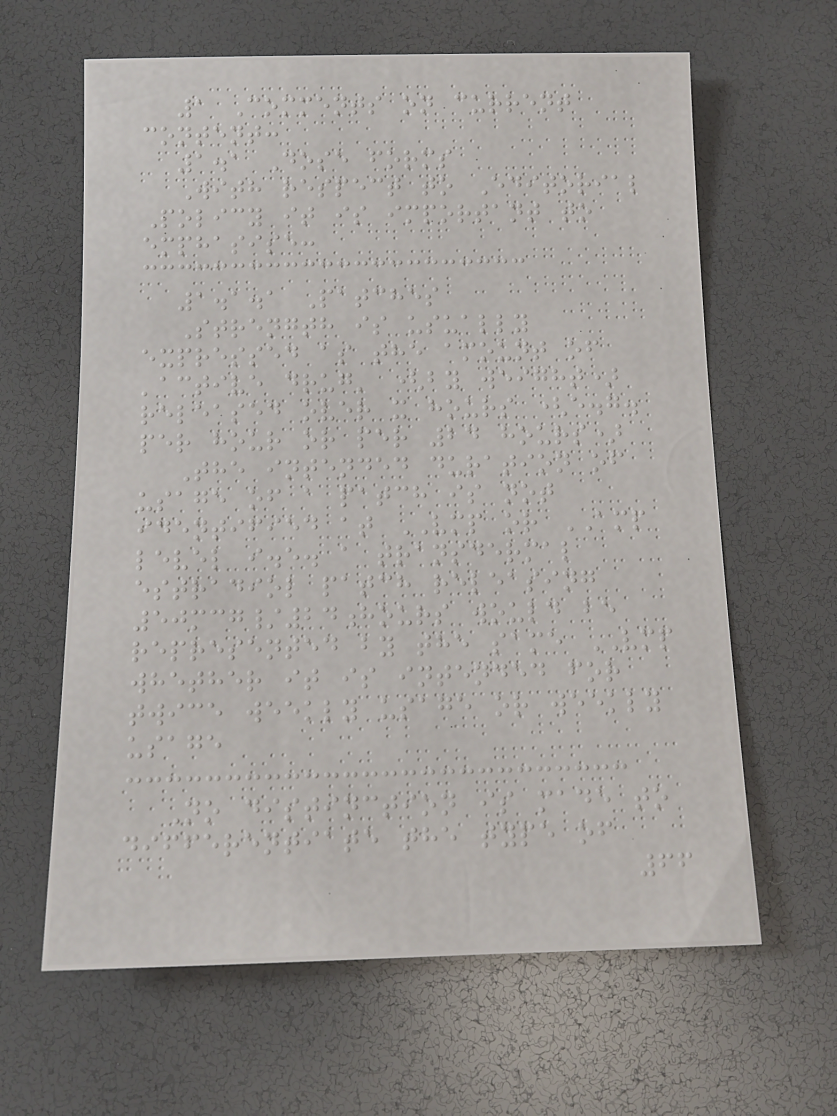1 Comments on current
content:
1.1 Dose forms
With respect to Editorial
Policy it is important to
emphasise:
1.1.1 Patches
Strength is usually
expressed as the amount of
'active drug' (by weight)
released over x hours (e.g.
per hour or per 24 hours)
The intended duration of
usage of a patch is not
identified at VMP or AMP
level i.e. a transdermal
estradiol patch releasing
50mcg/24hours would be
represented by the same VMP
whether it is intended for
twice weekly usage or weekly
usage
No distinction is made to
differentiate the type of
66
